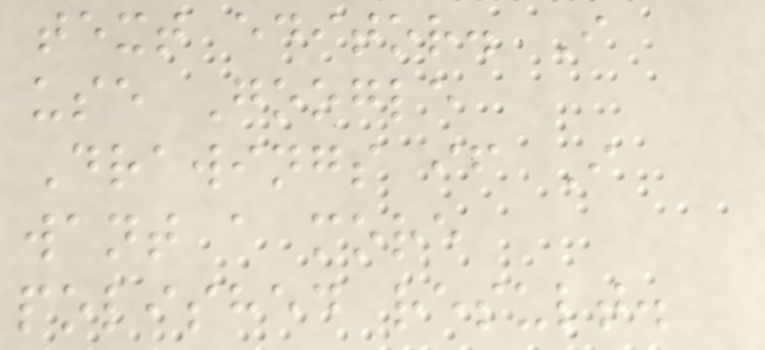text editor. I
use Google
Drawings if I
want a more
polished result.
